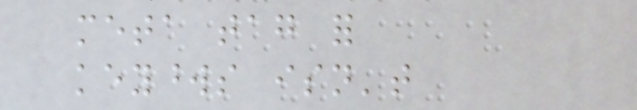meta tag for
keywords isn't
